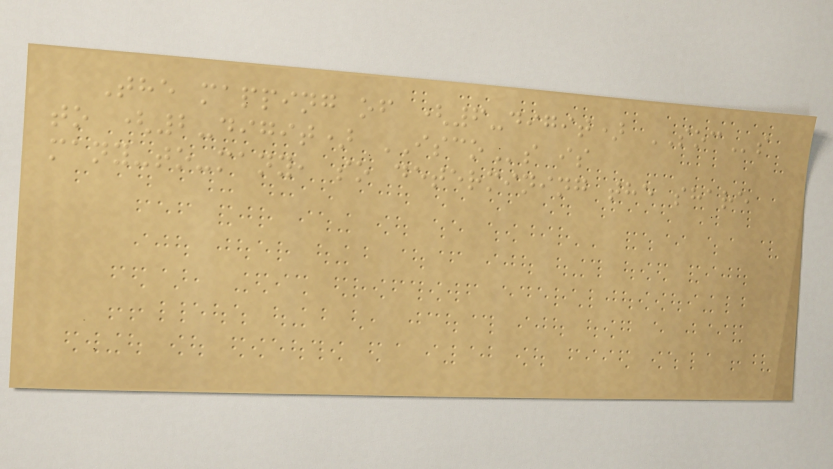The mapping of (6-digit) SOCs
to (2-digit) ISCOs is
many-to-many, so determining the share
